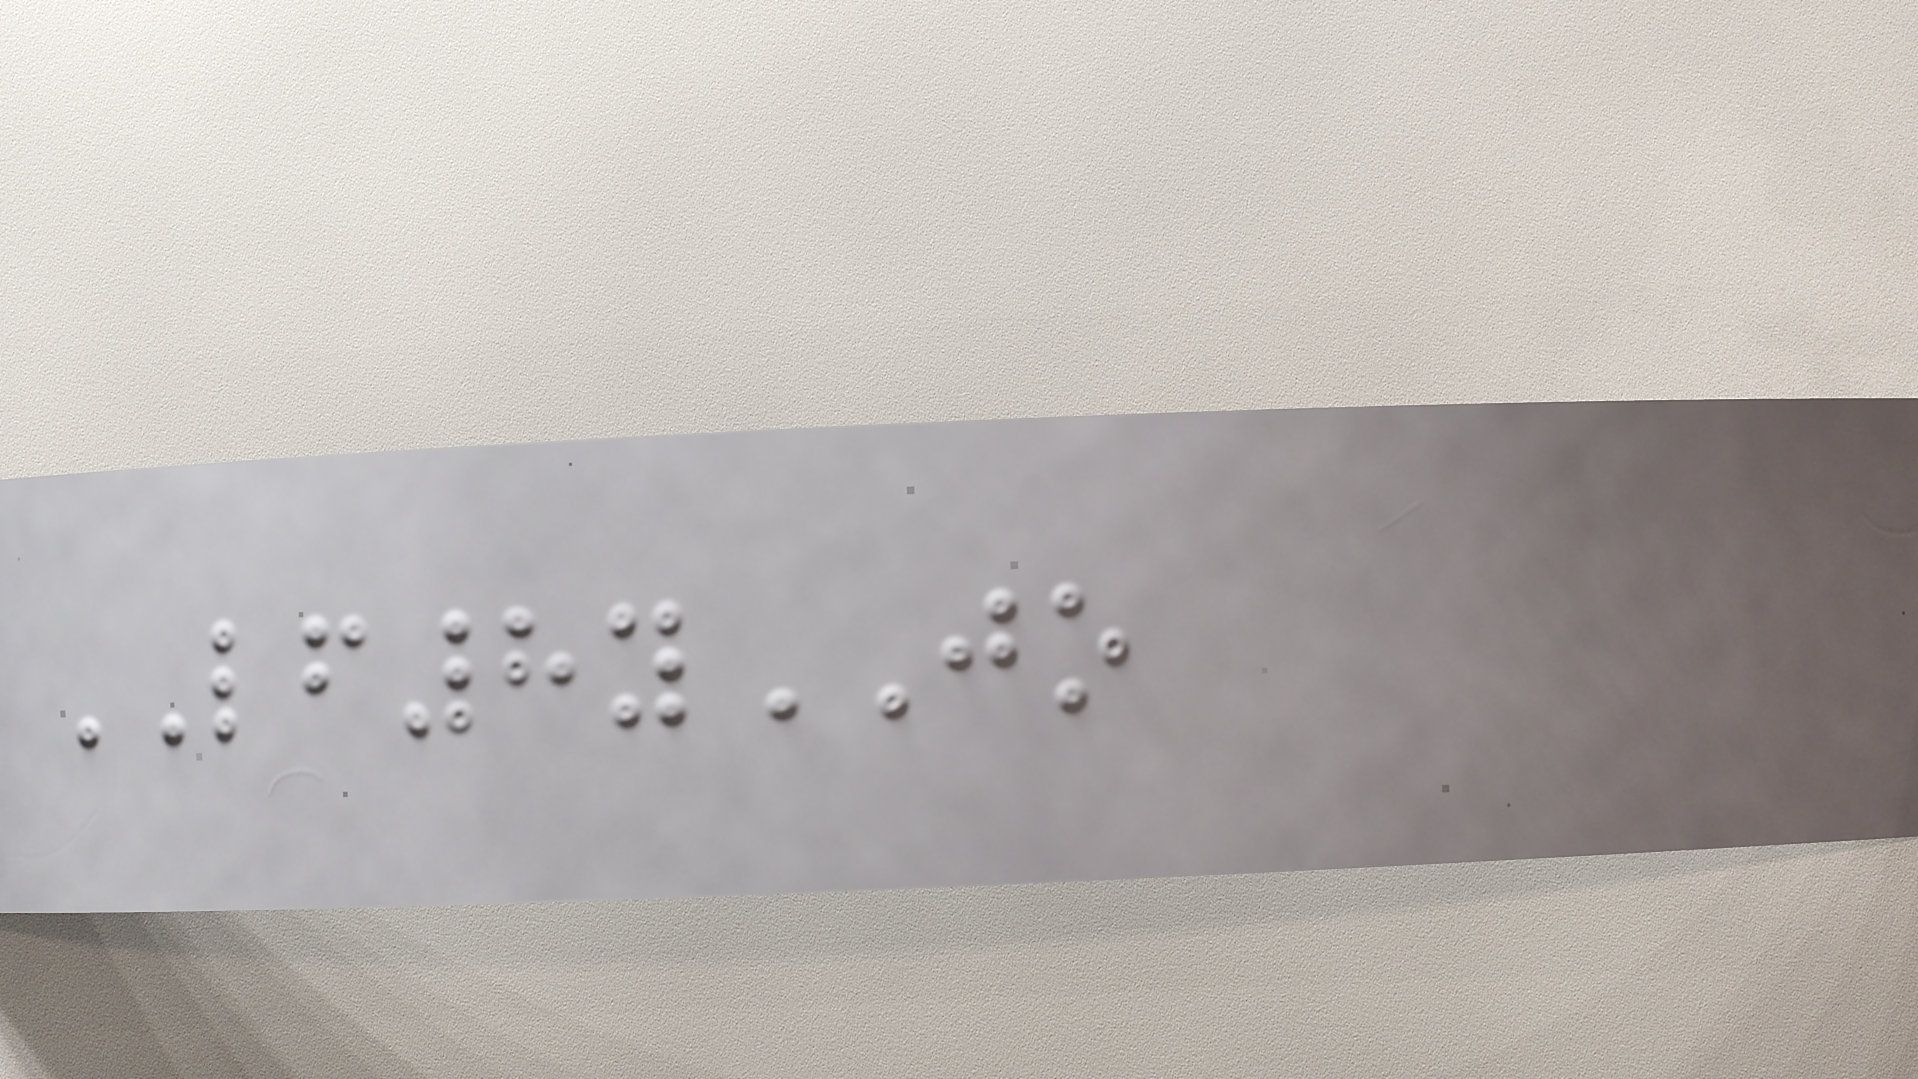LF8yJO
